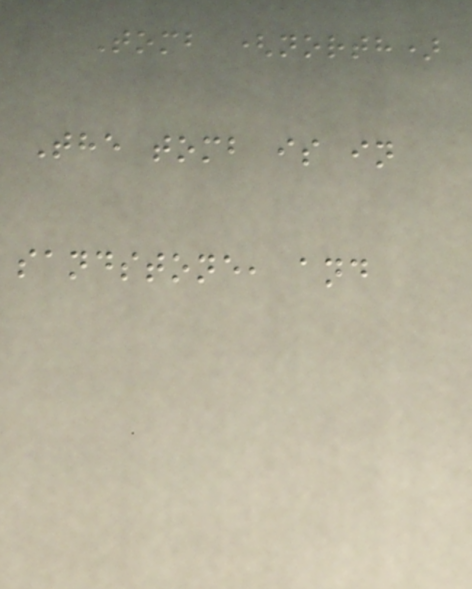Tomb (north)
The tomb is in
sandstone, and
